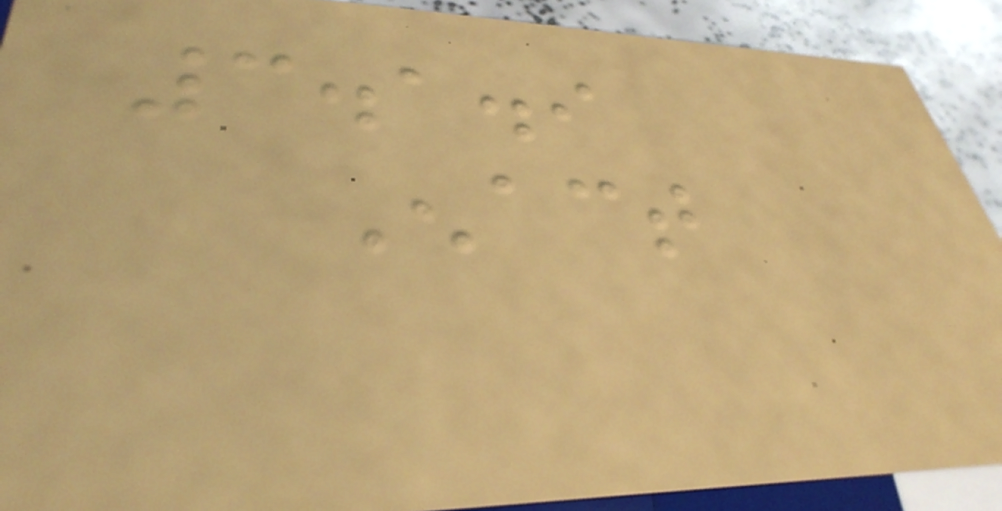3.1.9
Enact
